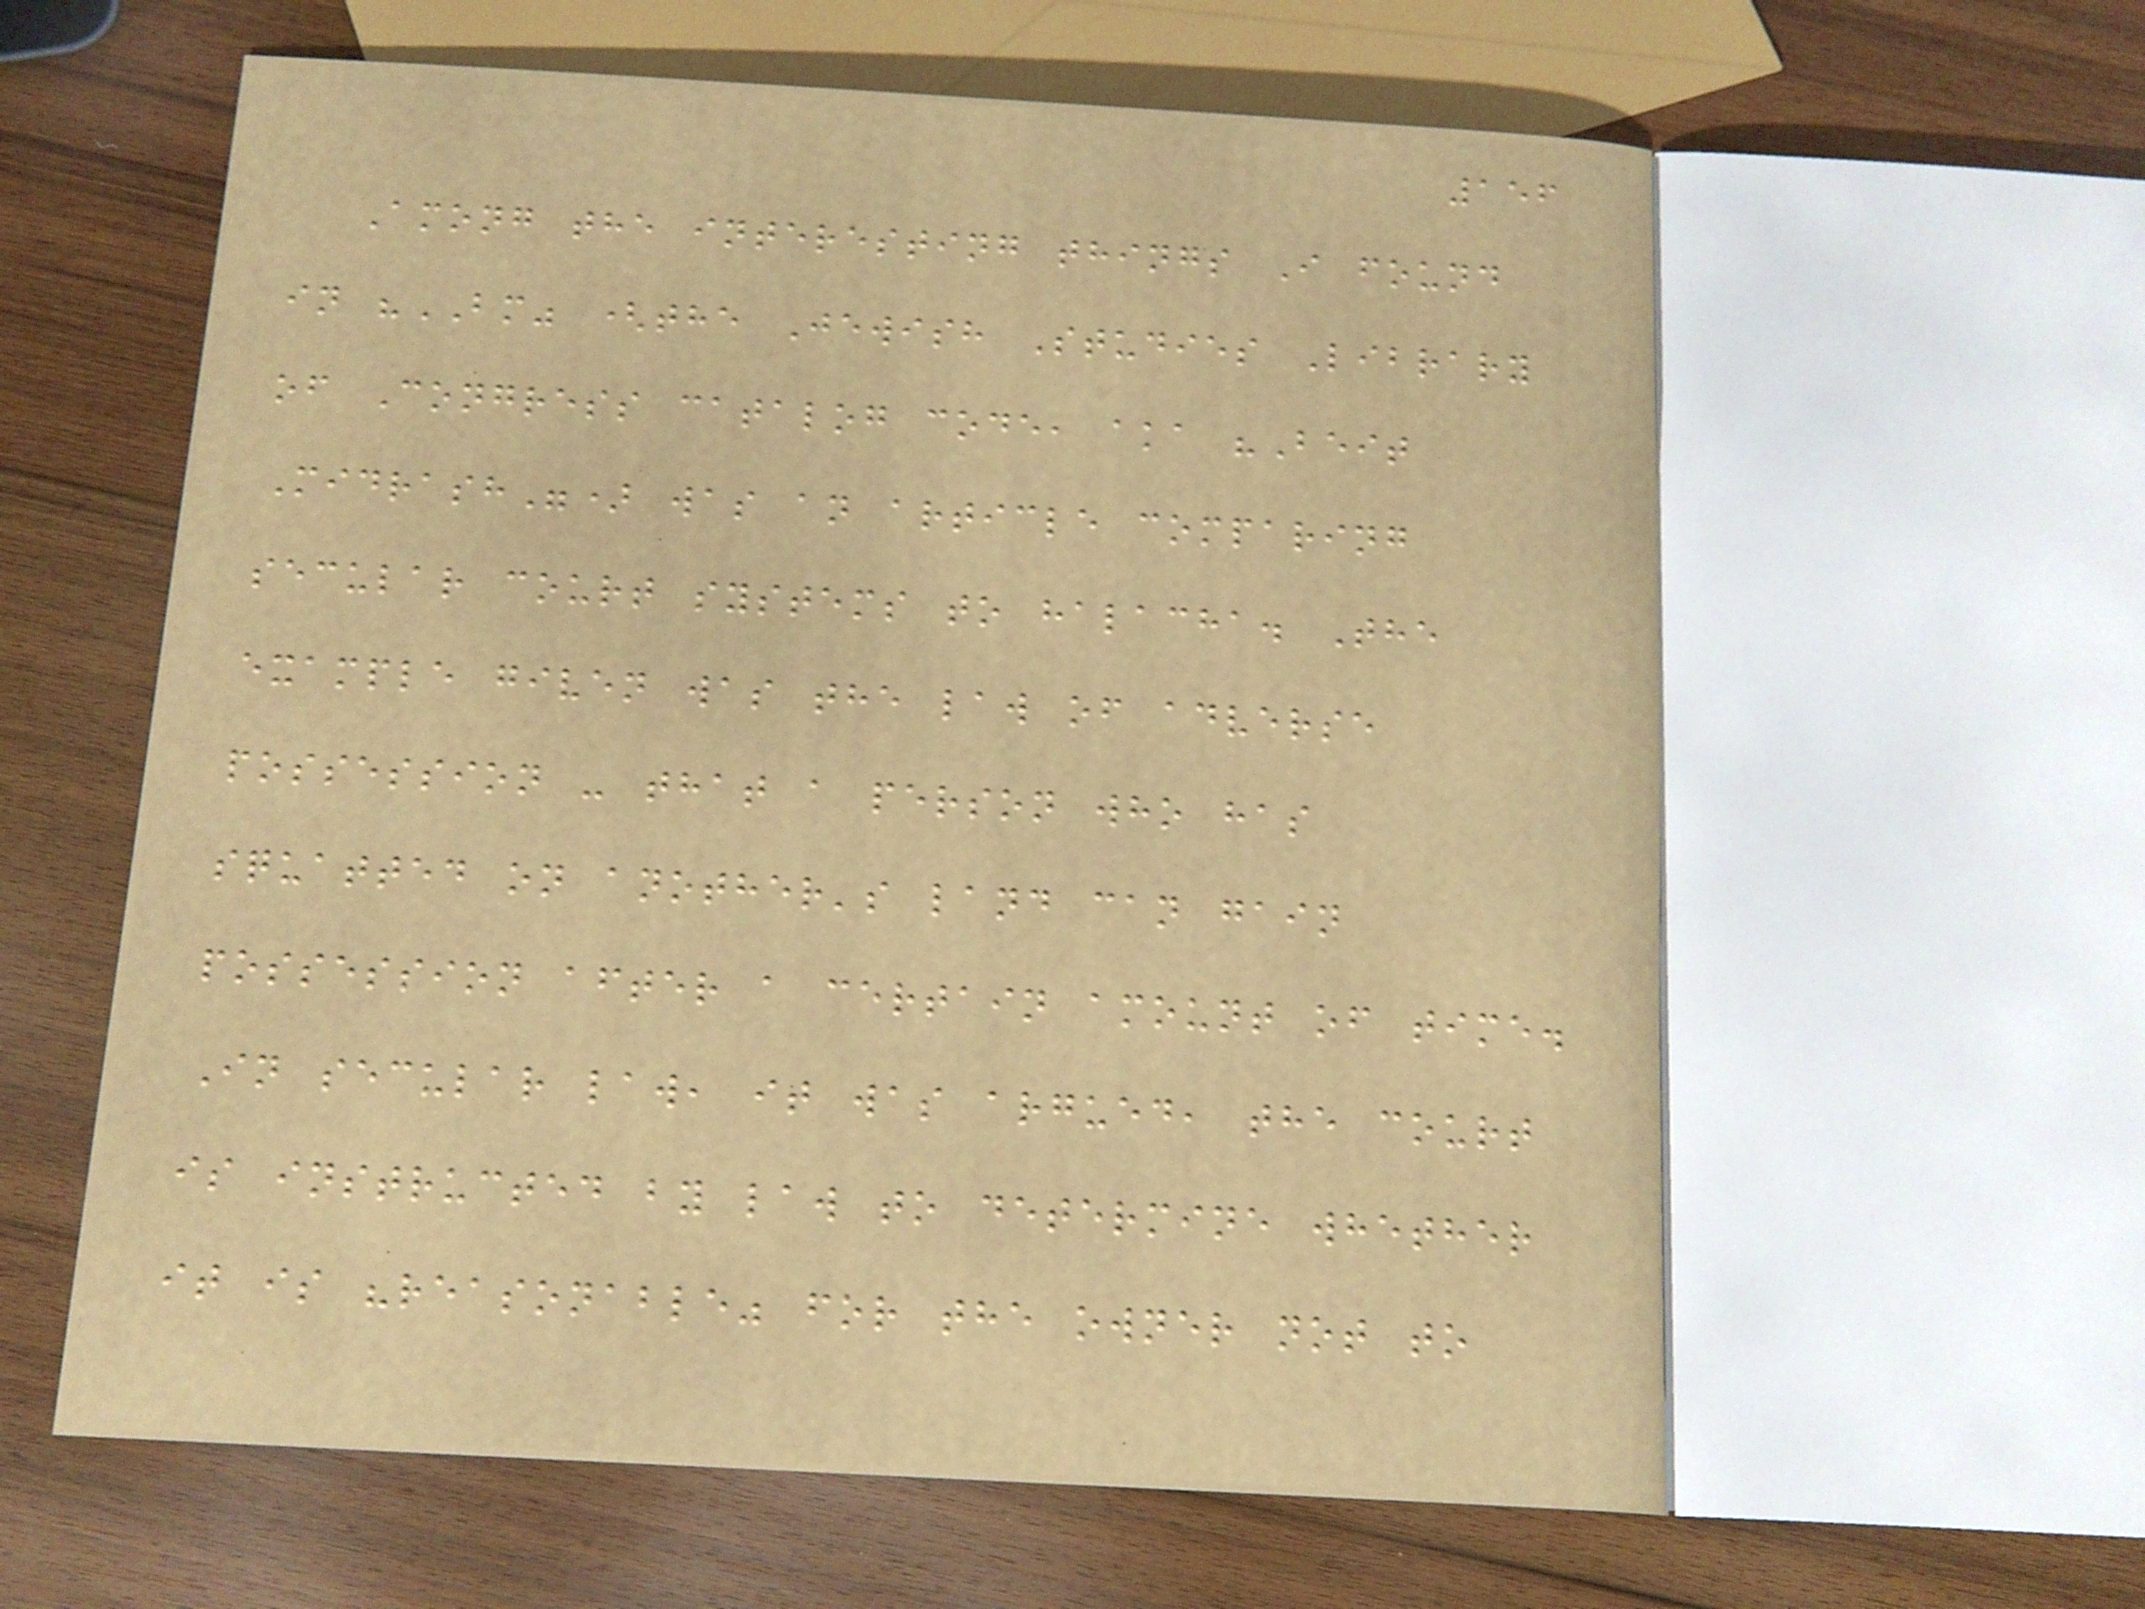156
Among the interesting things I found
in "BM" (the Jewish Studies Library
of Congress catalog code, aka "Beit
Midrash") was an article comparing
secular court systems to halacha. The
example given was the law of adverse
possession - that a person who has
squatted on another's land can gain
possession after a certain amount of time.
In secular law, it was argued, the court
is instructed by law to determine whether
it is "reasonable" for the owner not to
